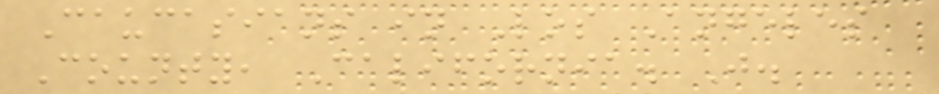Caucasians in Los Angeles
County, California. J.
